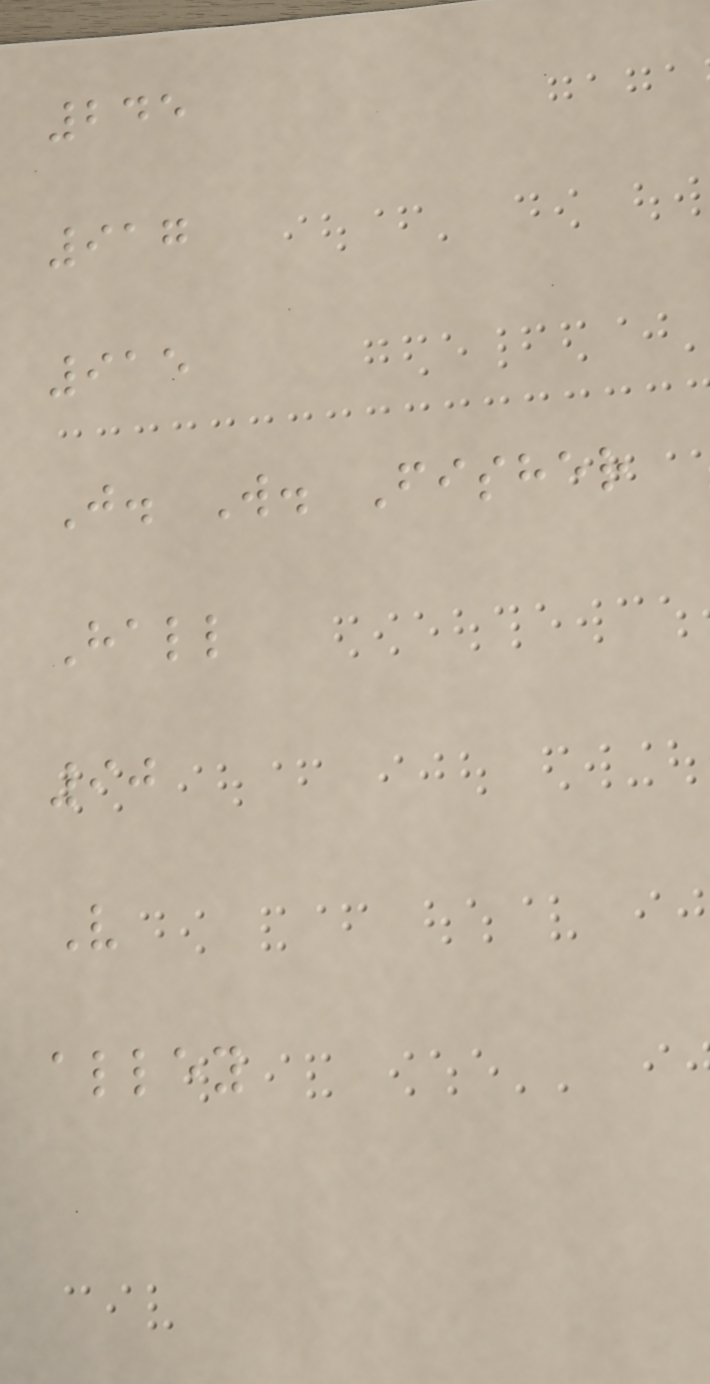245
917
915
J. W. Fisher
Hall
90
V
alley
